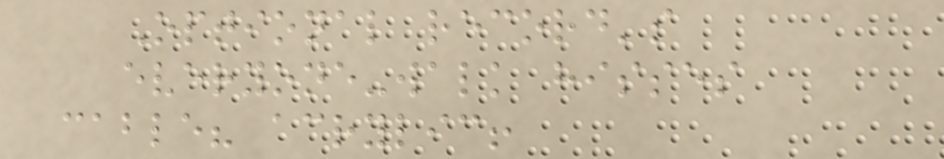Optional record's
everyone-walk hisses
cable? acrylic!
